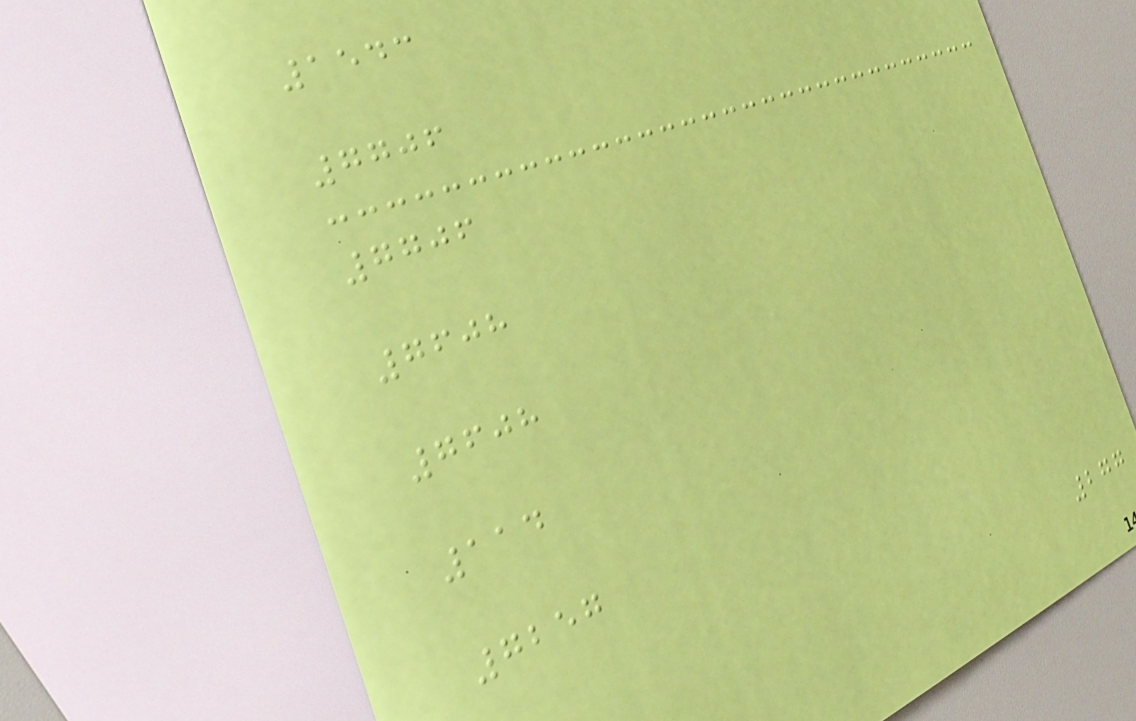1543
7706
7706
7608
7608
114
7257
277
